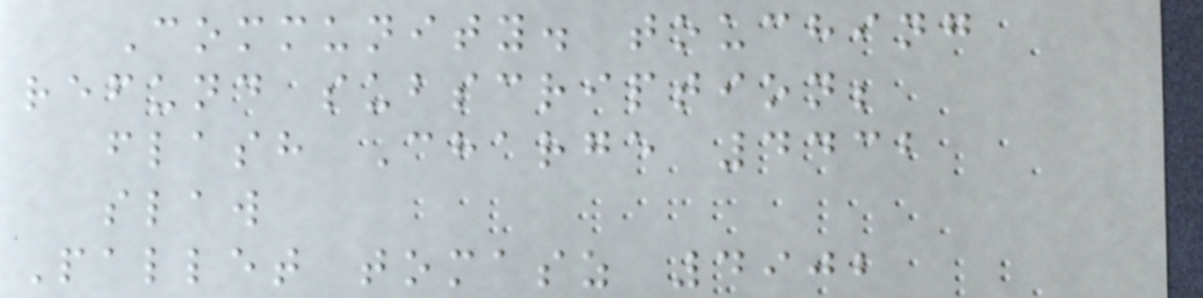Community. touching
refund subscription;
flash Charge 4432
slaw
Pallet tomasz 4902
